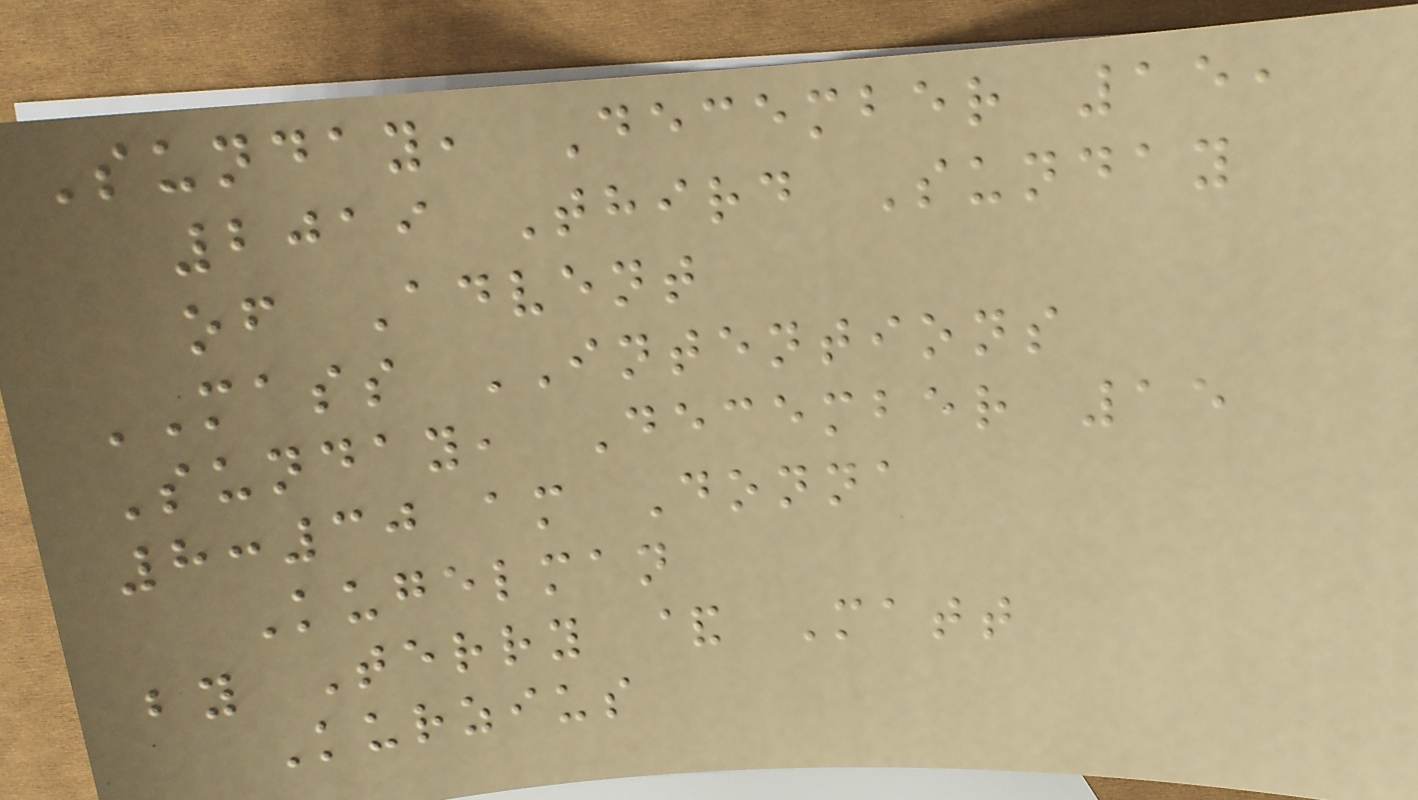Sunday, December 15,
2019 Third Sunday
of Advent
MASS INTENTIONS
Sunday, December 15
8:30 am Donna
Kugelman
by Terry & Matt
Kurzius
